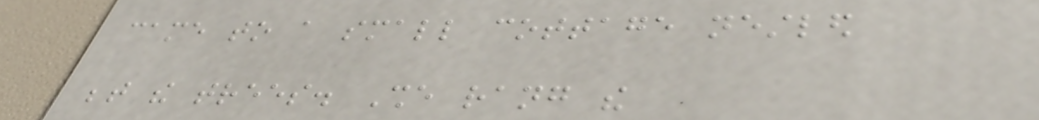came to a small cottage nestled
between the trees. She rang the
